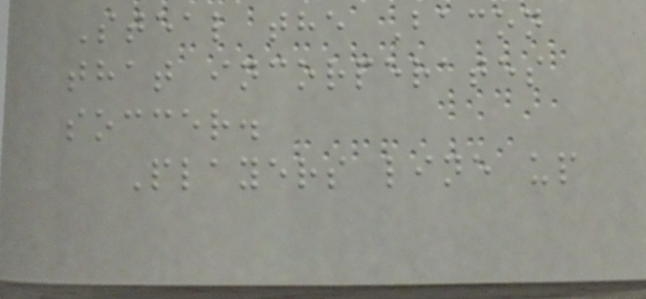Steal the Bacon
that incorperates
soccer.
Players line up
